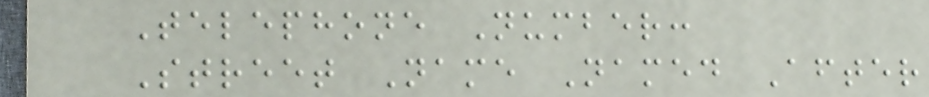Telephone Number:
Street Name Named After
